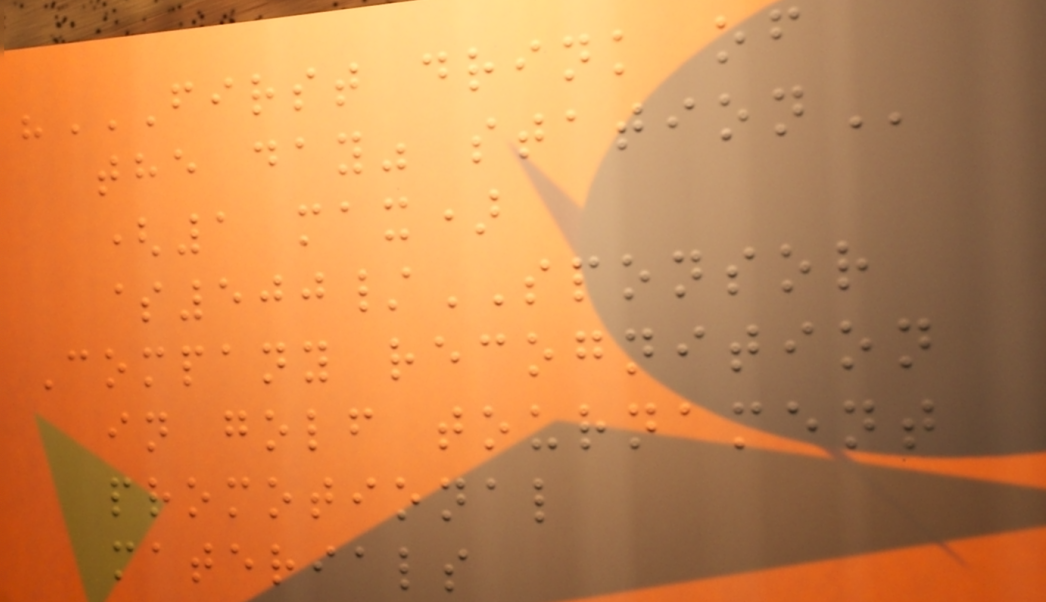"FIRST DRINK OF
THE DAY" STATION
(1 max)
$500/SPONSOR
Company recognition
in golf tournament
promotional
materials
